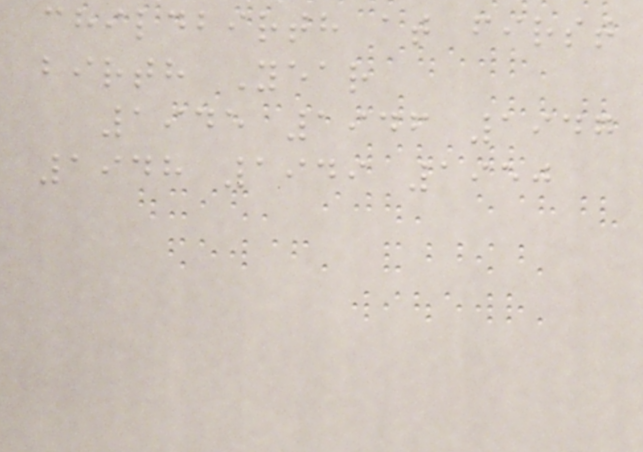childbirth at first
birth Year
1945 1946 1947
1948 1949 1950
